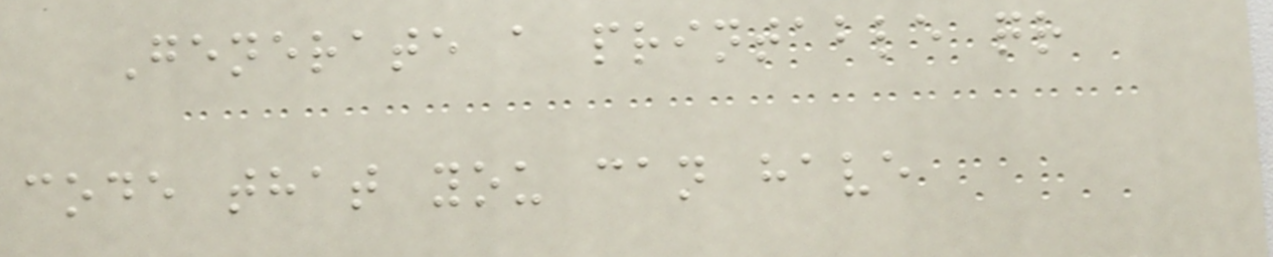Generate a printable qr
code that you can have
